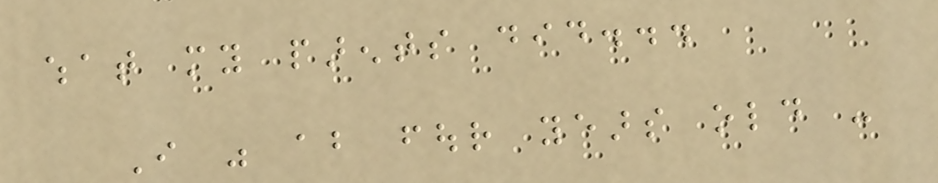what my parents did...
I was about four years old -
